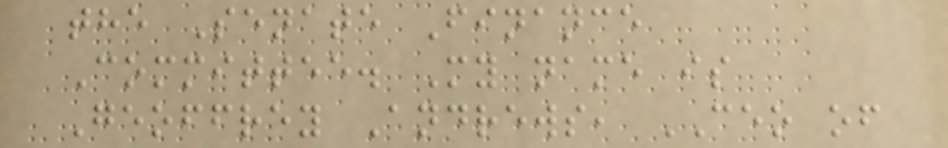the Senate Finance
Committee. My name is
Geoffrey Andrews, CEO of
